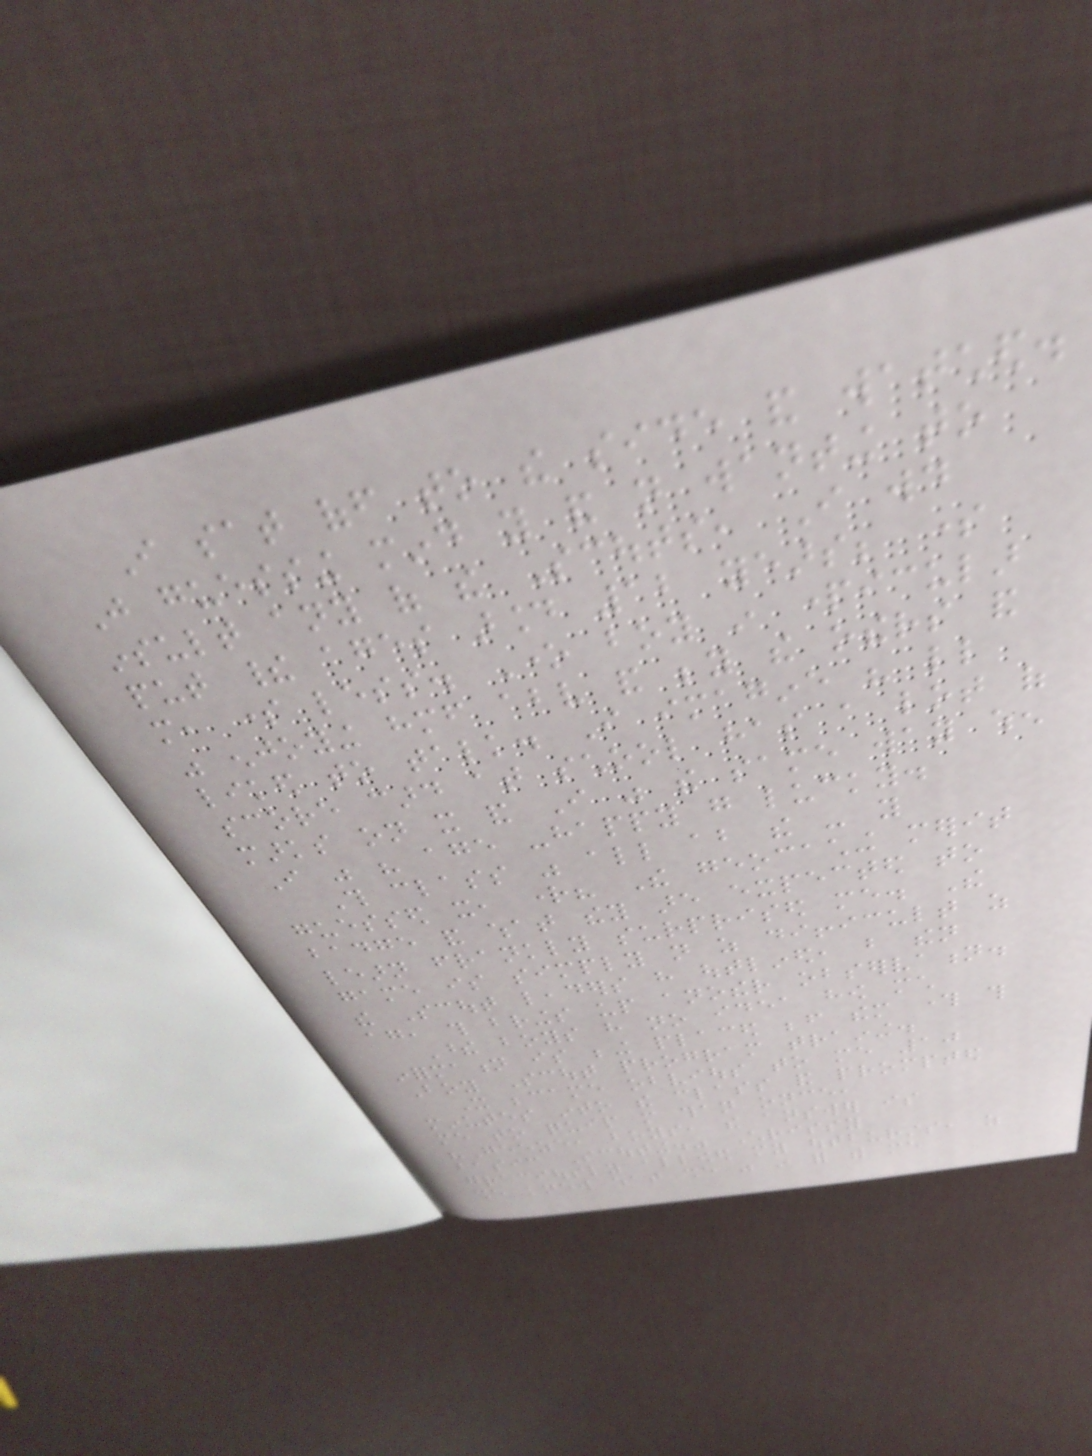I sat off to the side and watched.
Just guessing mind you and not wanting to
insult any of the Scouts, I would
put their ages around 12 years; some
more, some less. One boy in particular
was enjoying himself above and beyond the others and
liked to talk. I imagine his little
score card at school has a lot of
marks on it and I was the same way when
I was his age -happy go lucky.
This class was all about the - you
guessed it, right? The geocaching merit
badge and what they are expected to
learn frankly surprised me. The
game is simply not as difficult as
the Scout leaders have outlined, but then
again, this brings up another observation.
These boys have no idea how much
information is being placed before them through this
Boy Scout program training.
It became obvious to me 10
minutes into the class and prompted
me to quip more than once,
"Geeze, boys, the answer is
basic Scouting." Chrissy
graciously allowed my outbursts, as
she knew what she was in for with me
